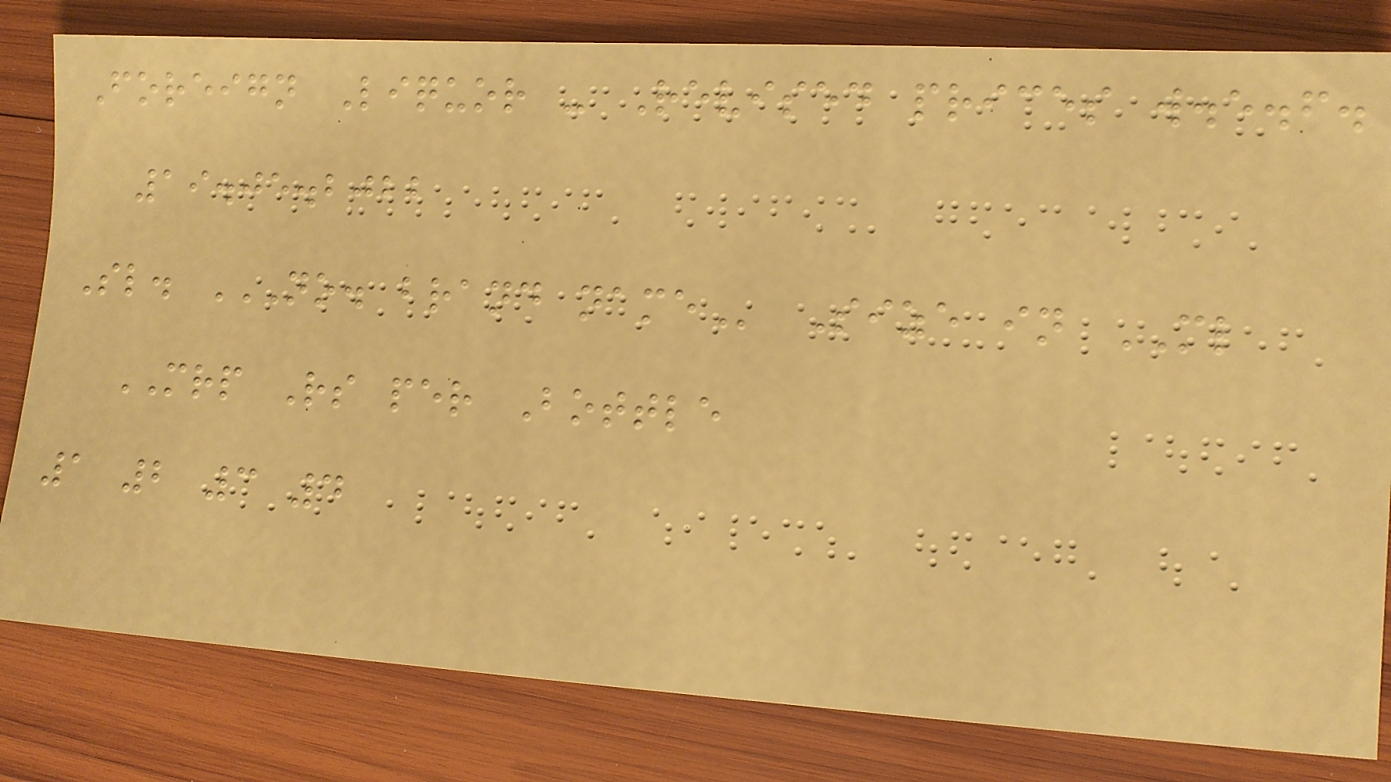Foreign Liquor - Revised prices w.e.f.
19.05.2022
Sl. NO. BRAND NAME Size in ML
MRP Rs per Bottle
1 2 3 4
